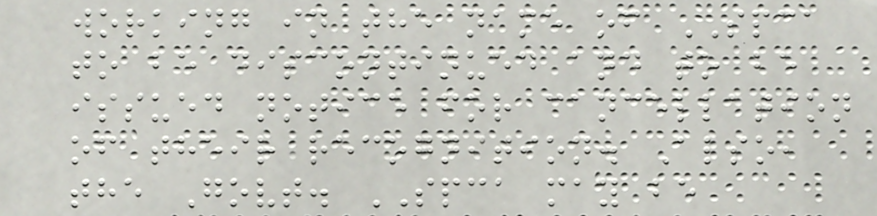working in the name of SPCA
to be discontinued and to be
issued notice for cancellation
of their recognition. Also,
the Govt. SPCA may be
